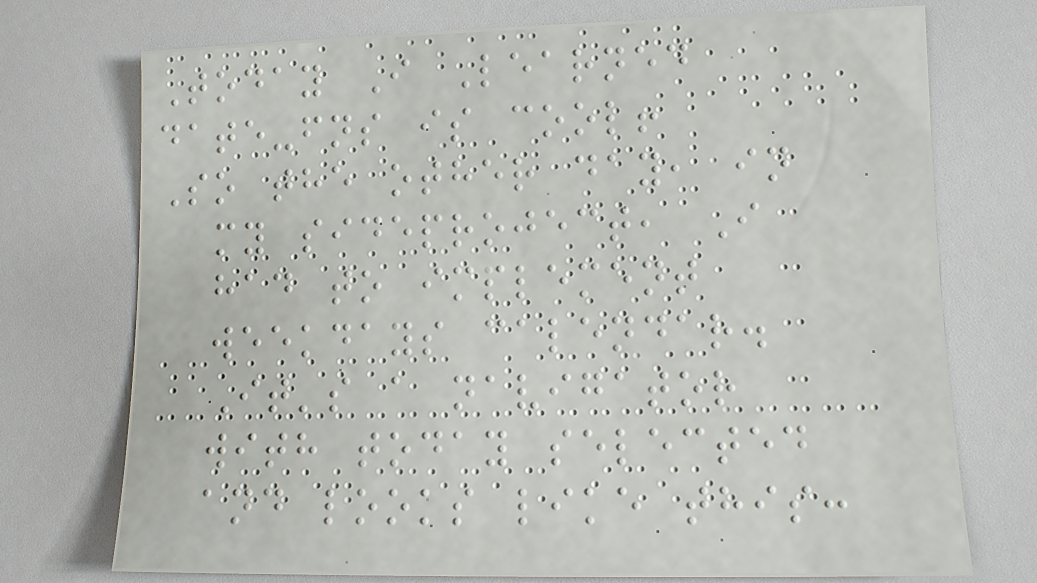Today I Learned
date-fns is cool!
So the other day, in
my sideproject, I
had to implement
weekdays calendar.
It's a navigator
with today selected
and looks like this:
